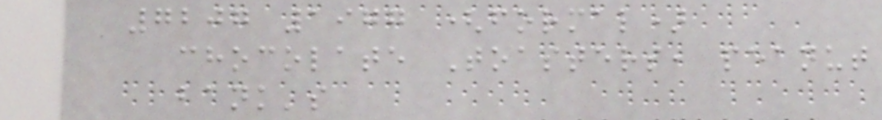7207 1977 (formal)
chocolate Toasters, peanut
bank's
